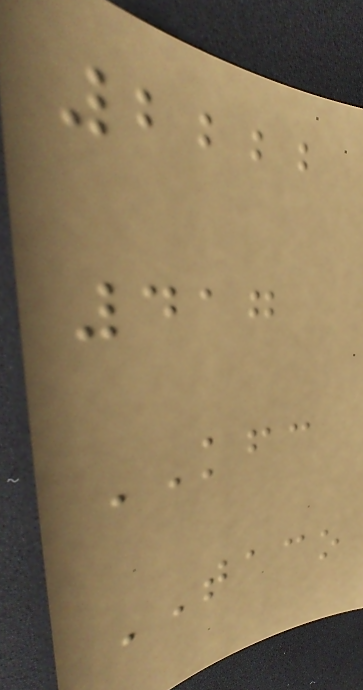2222
417
KFC
TACO
